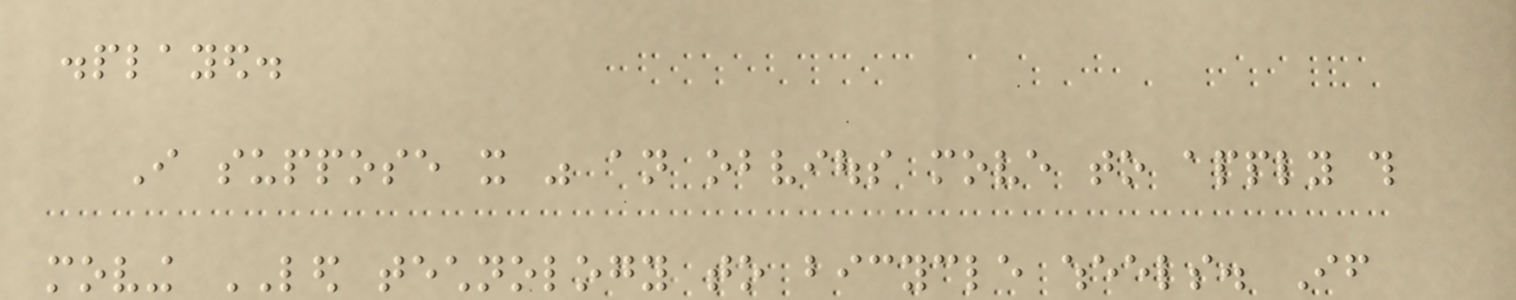displayed.
I suppose it was an obvious move to apply this
moving LED technology to bicycle wheels. If
